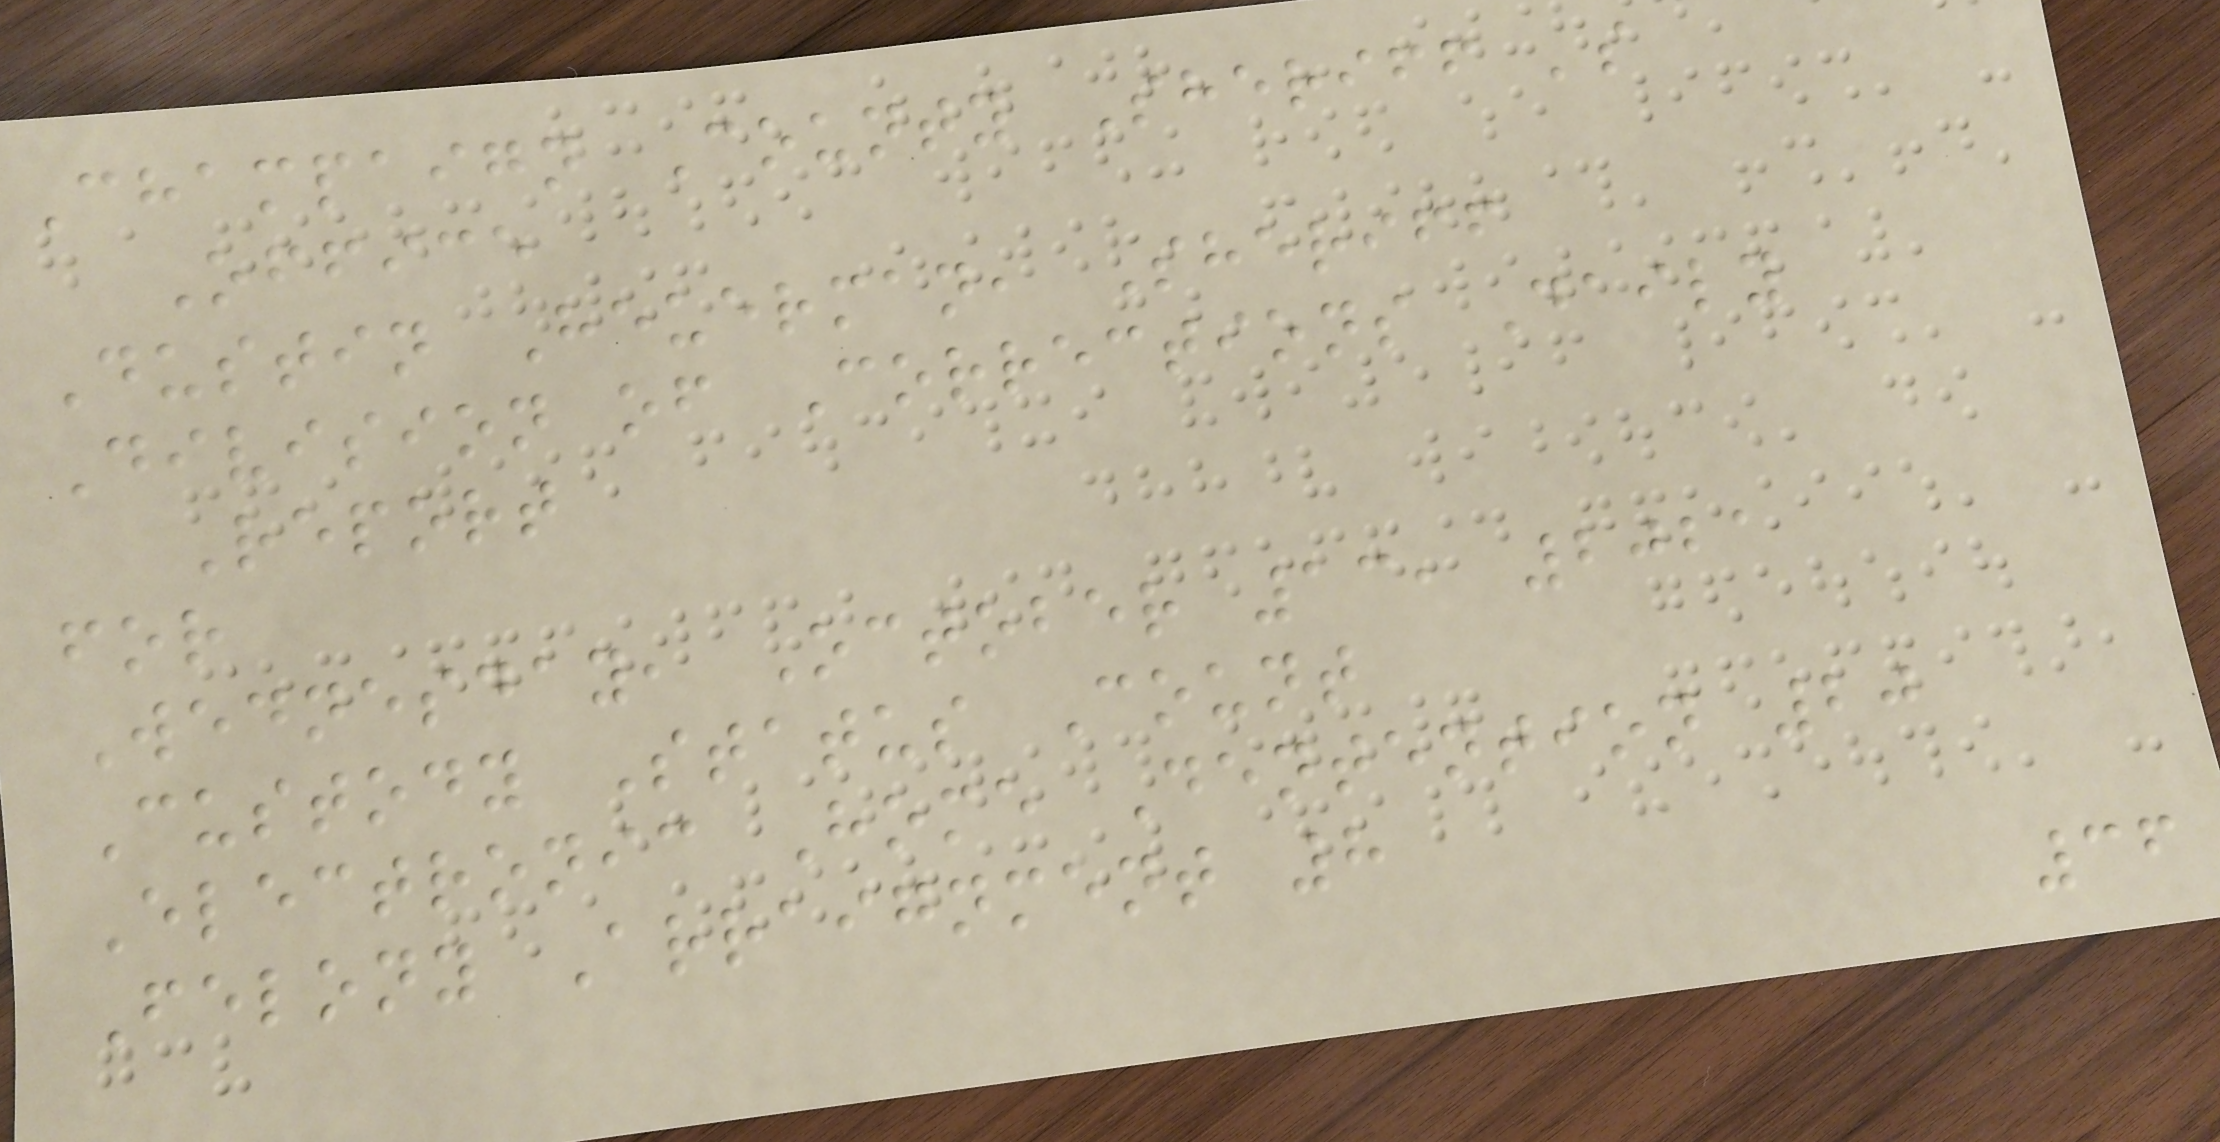Champaign County Sheriff 's
Office
Dustin Heuerman, Sheriff
Division of Corrections Daily
Report
for
Wednesday, October 13, 2021
Custody Status Count
Electronic Home Dentention 20
Felony Arraignment 8
36
